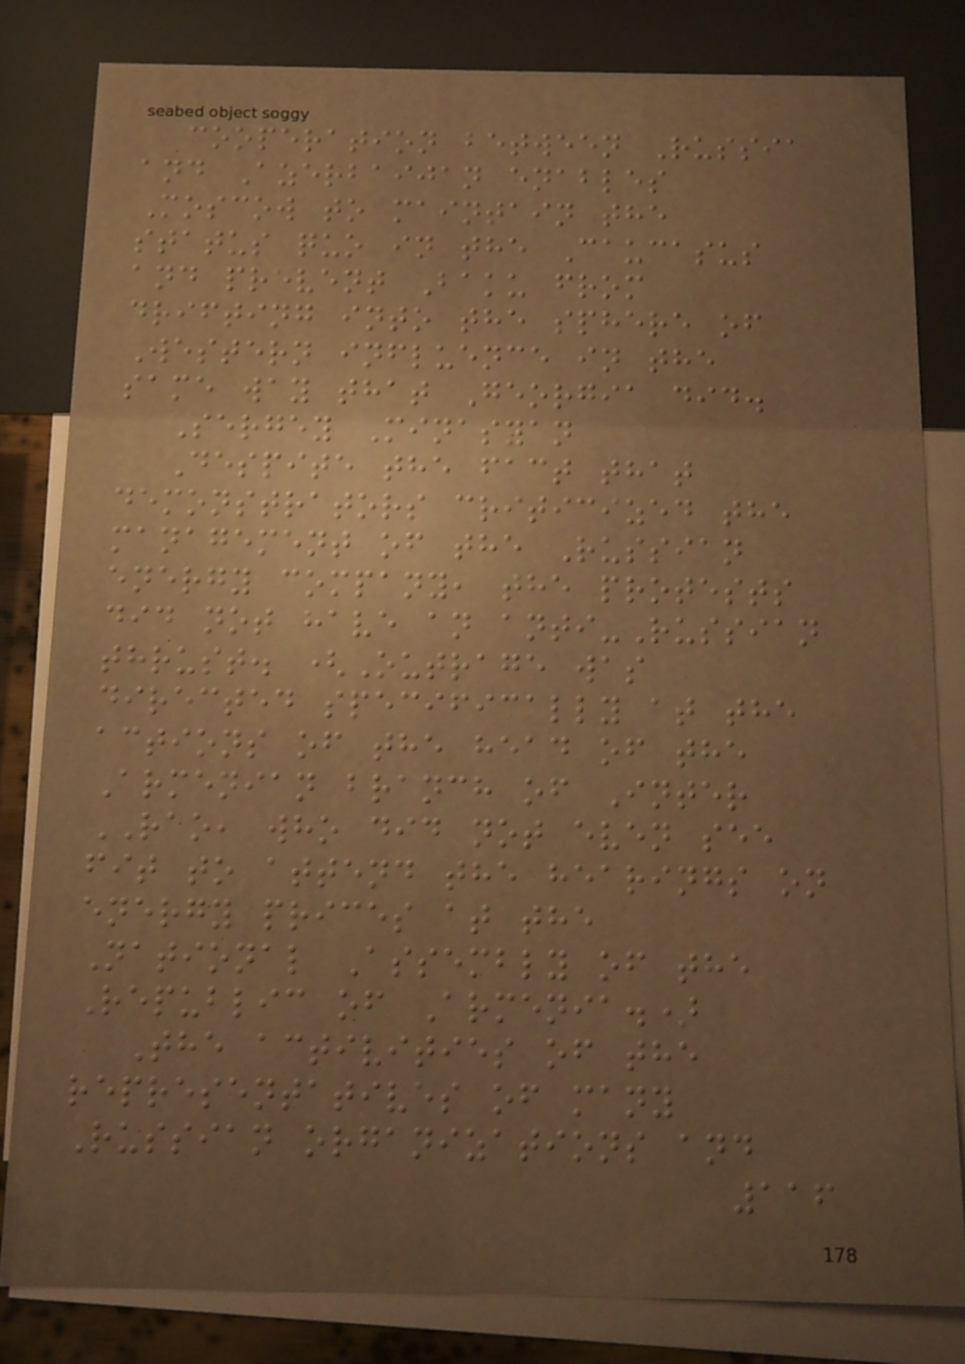cooperation between Russia
and Azerbaijan enables
Moscow to maintain the
status quo in the Caucasus
and prevent Baku from
drifting into the sphere of
Western influence in the
same way that Georgia did.
Sergey Minasyan
Despite the fact that
demonstrators criticized the
management of the Russian
energy company, the protests
did not have an anti-Russian
thrust. (Outrage was
directed specifically at the
actions of the head of the
Armenian branch of Inter
RAO, who did not even see
fit to attend the hearings on
energy prices at the
National Assembly of the
Republic of Armenia.)
The activities of the
representatives of many
Russian organizations and
116
